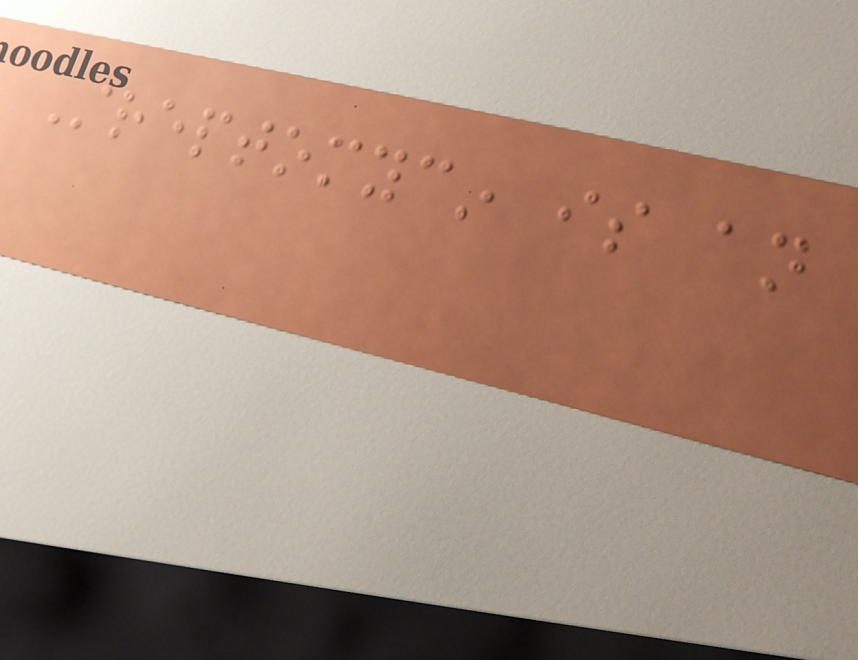Streptomycin is an
